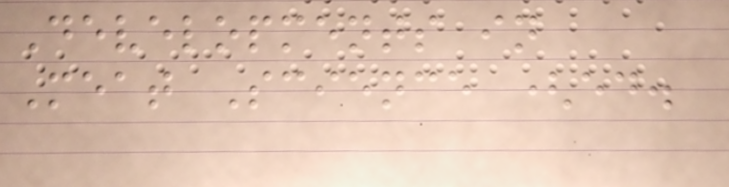Developments in
Meat Science (ed.
